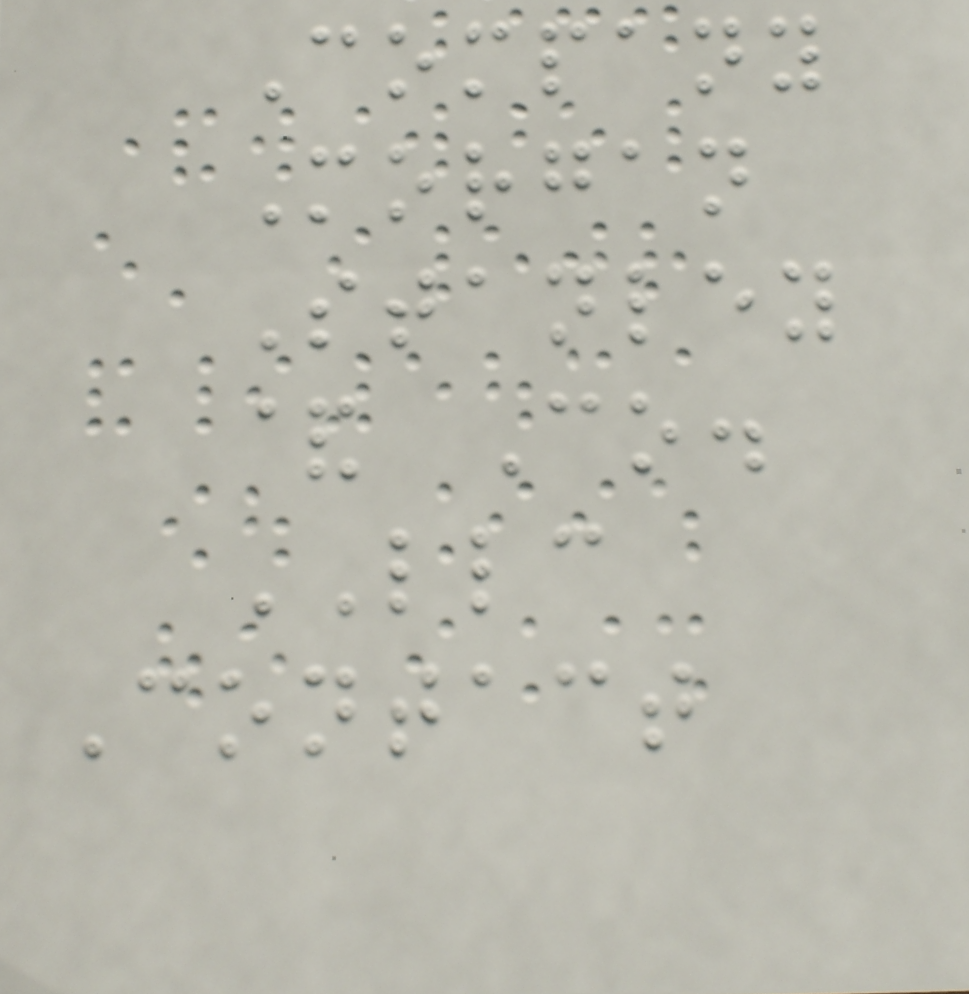Company
Morgan
Stanley
& Co.
LLC
Contact
